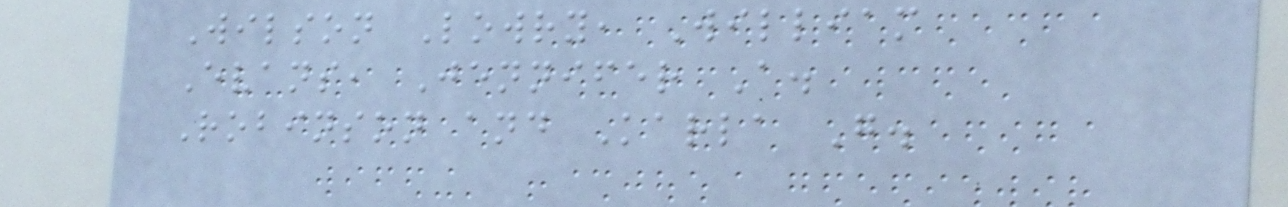Wilson Lowry, William
Evans, Jennifer A.
Robinson and Karla G.
